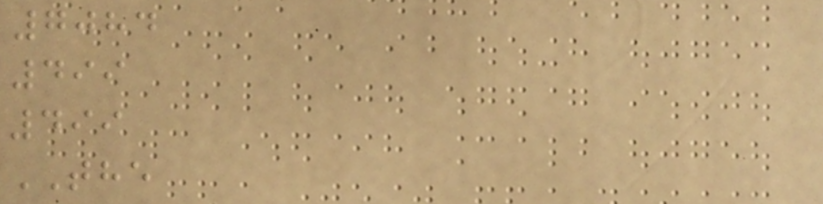7084
499
499
THE
